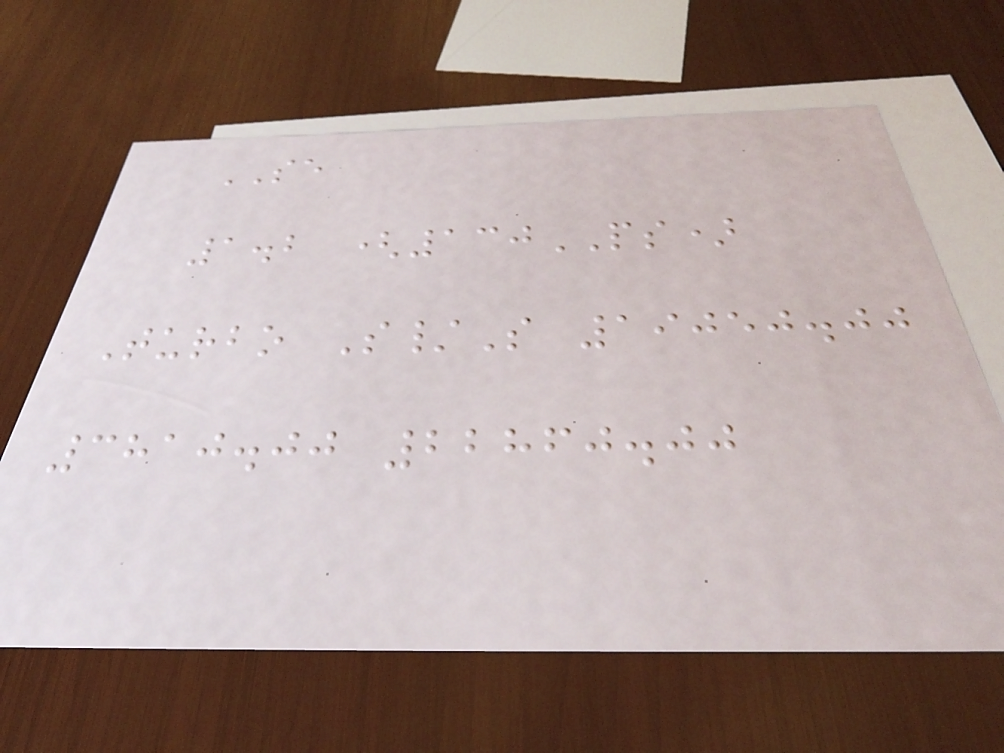SE
1.2 (130PS)
Turbo S/S 19050.00
3810.00 22860.00
